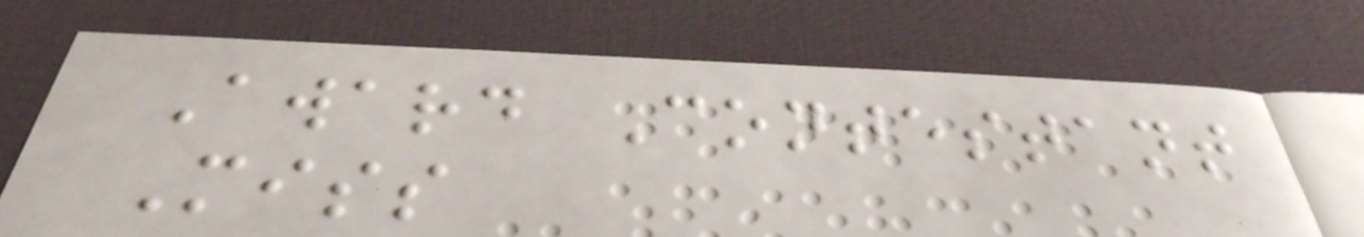Award Contestant
Miss
